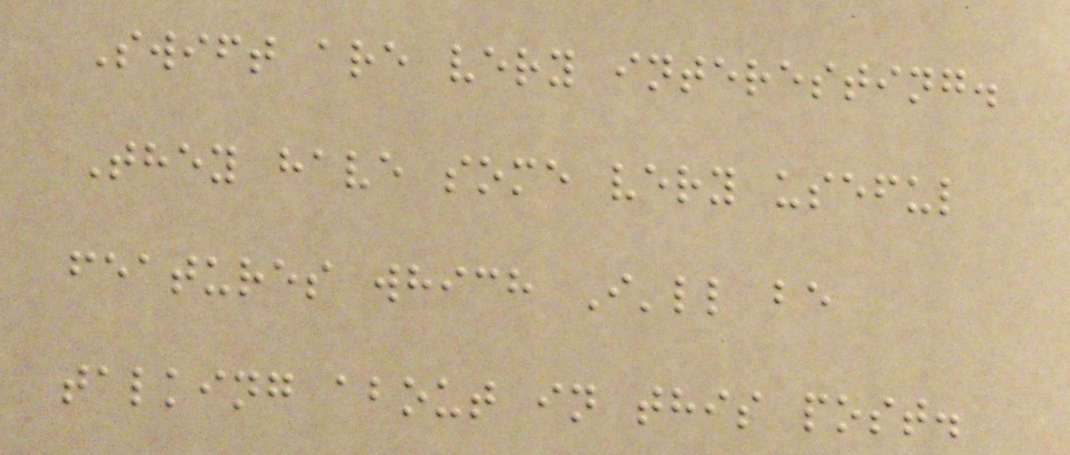Swift are very interesting.
They have some very useful
features which I'll be
talking about in this post.
